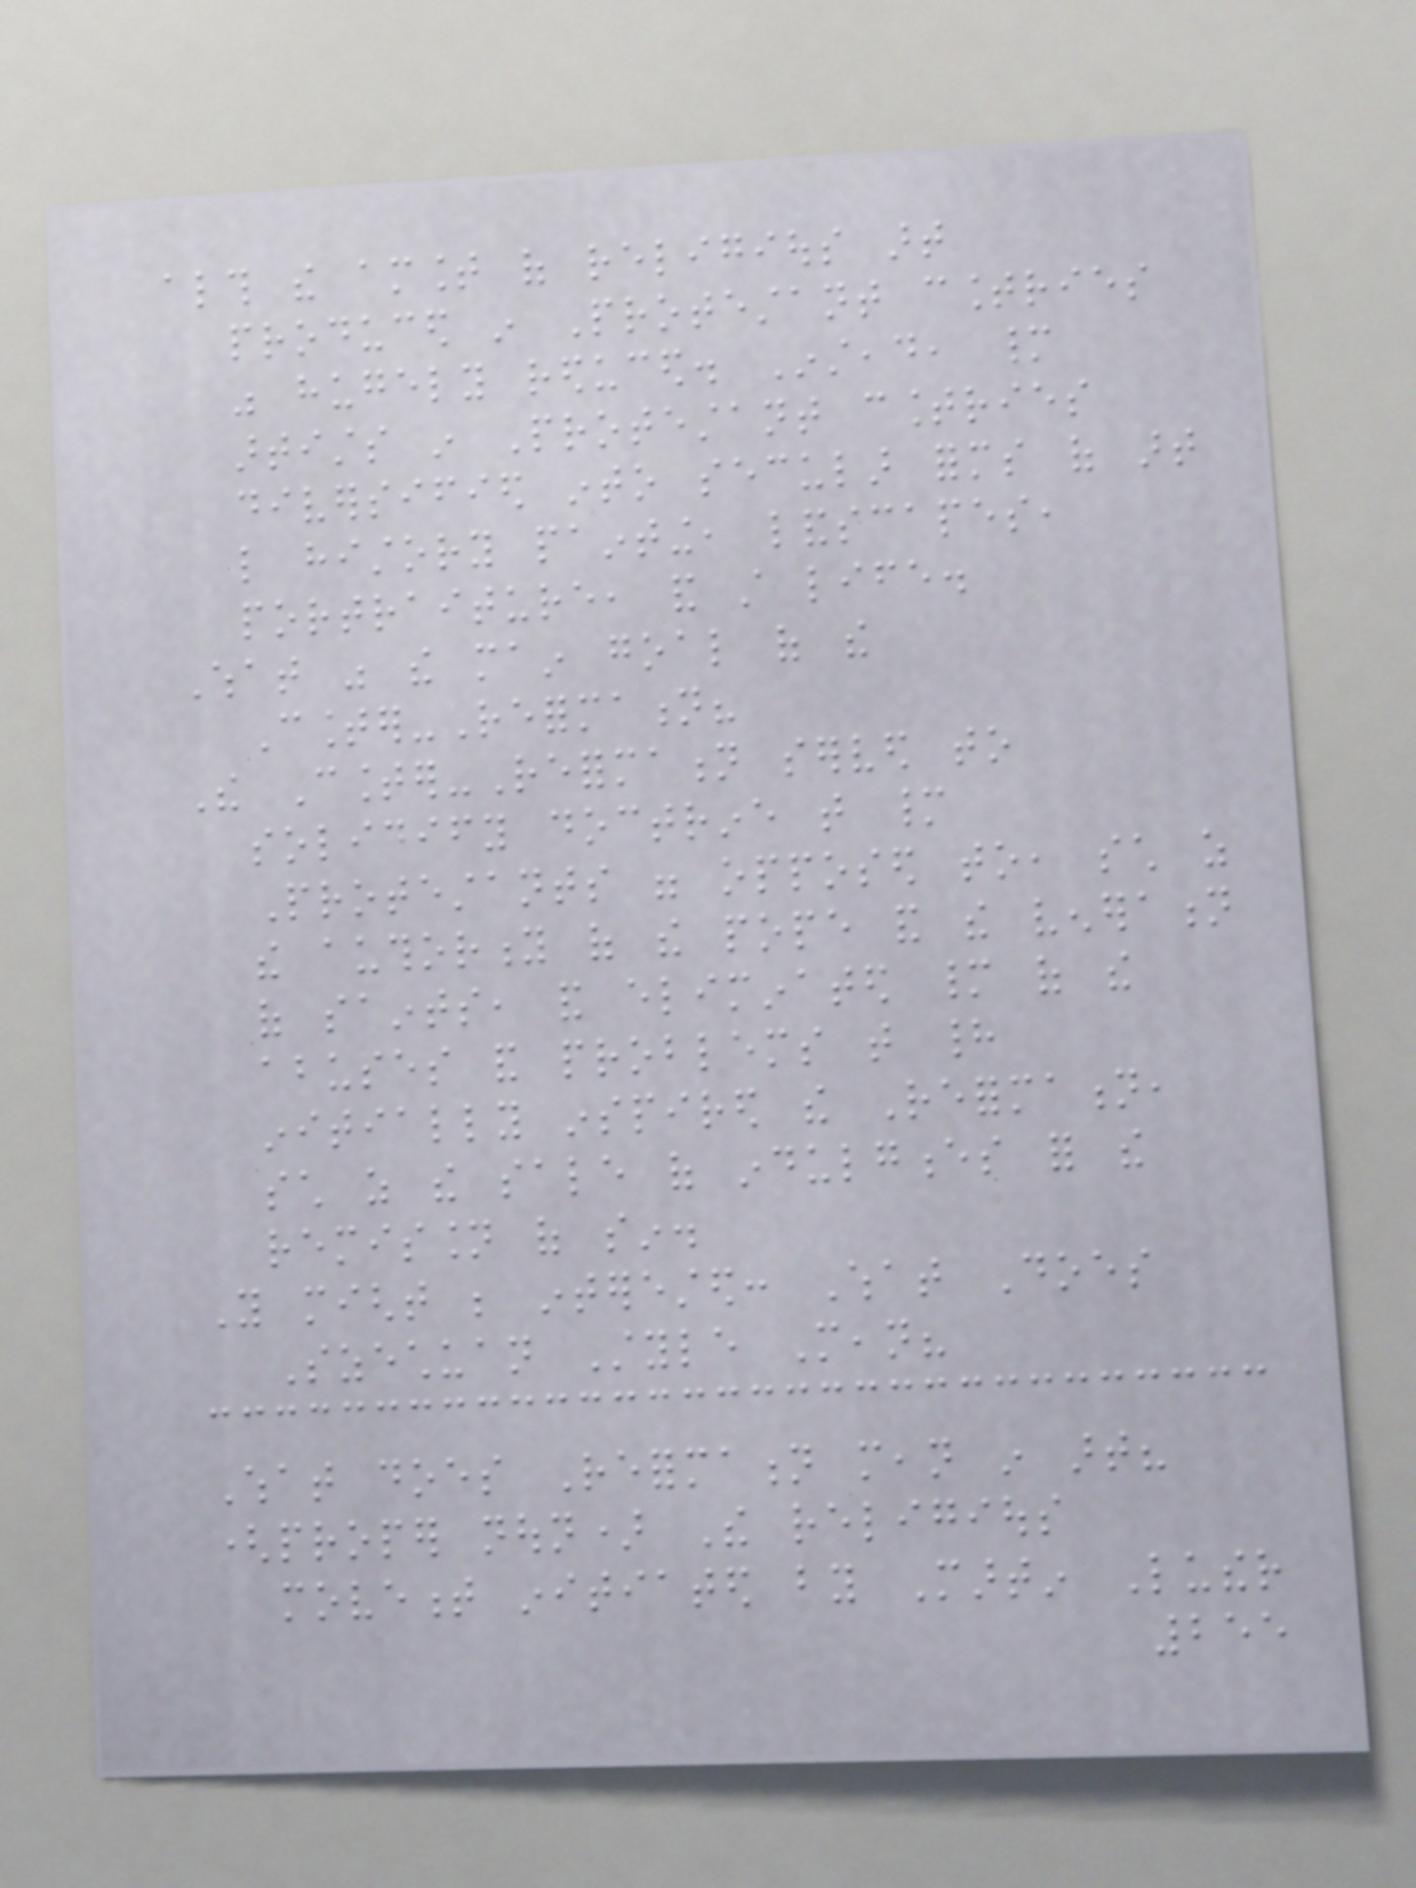although the amount of religious art
produced in Protestant countries
was hugely reduced. Instead, many
artists in Protestant countries
diversified into secular forms of art
like history painting, landscapes,
portraiture, and still life.
What was the main goal of the
Counter-Reformation?
The Counter-Reformation served to
solidify doctrine that many
Protestants were opposed to, such as
the authority of the pope and the veneration
of saints, and eliminated many of the
abuses and problems that had
initially inspired the Reformation,
such as the sale of indulgences for the
remission of sin.
You might be interested: What Does
Szechuan Style Mean?
What does Reformation mean in art?
(proper noun) The religious
movement initiated by Martin Luther
255
